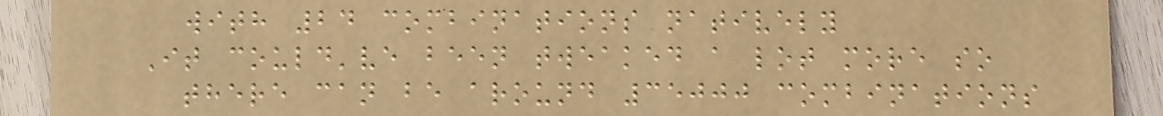with 24 combinations natively
It could've been tweaked a lot more so
there can be around 35000 combinations
